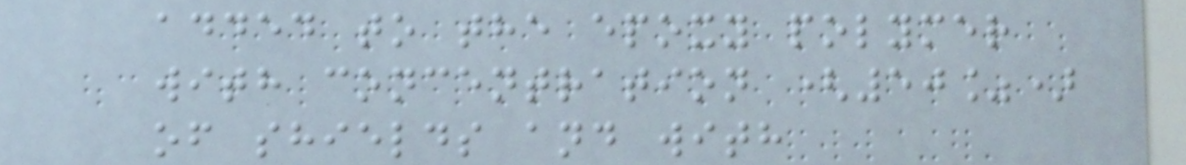added to the epoxy polymer
with concentration (50%)
of shields and with
